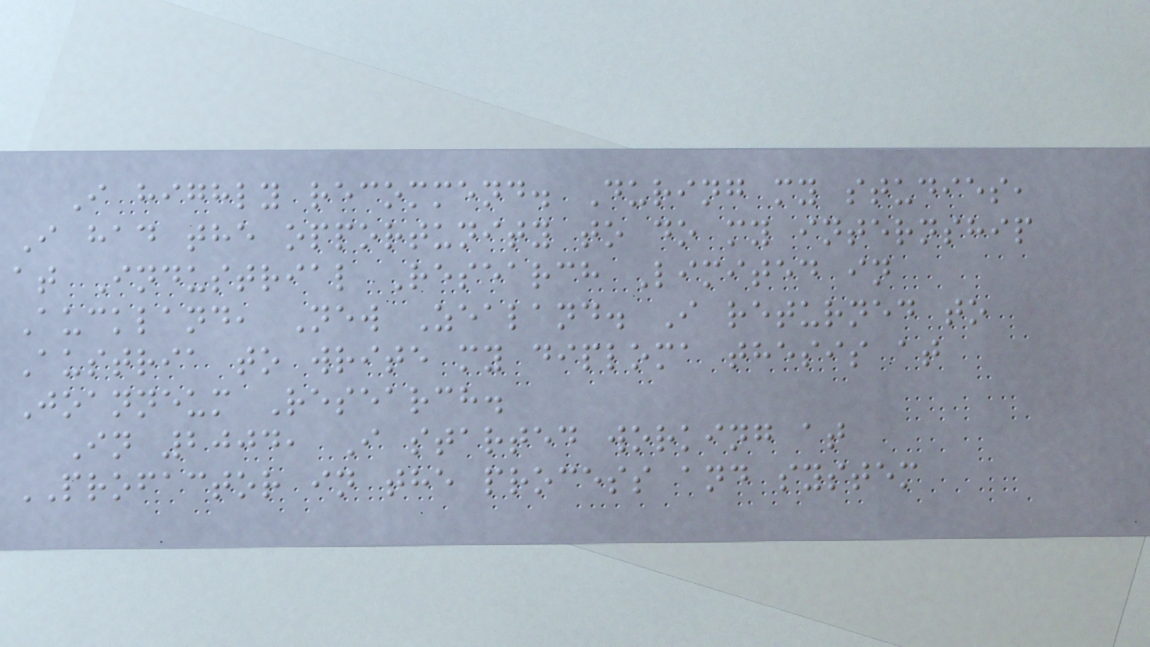I highly recommend. During my studies,
I had the opportunity to do my internship
at Industrial Research Limited in
Auckland, New Zealand. I returned to
Austria to write my diploma thesis at
Joanneum Research.
In 2004, I started working at
PROFACTOR in the process and system
